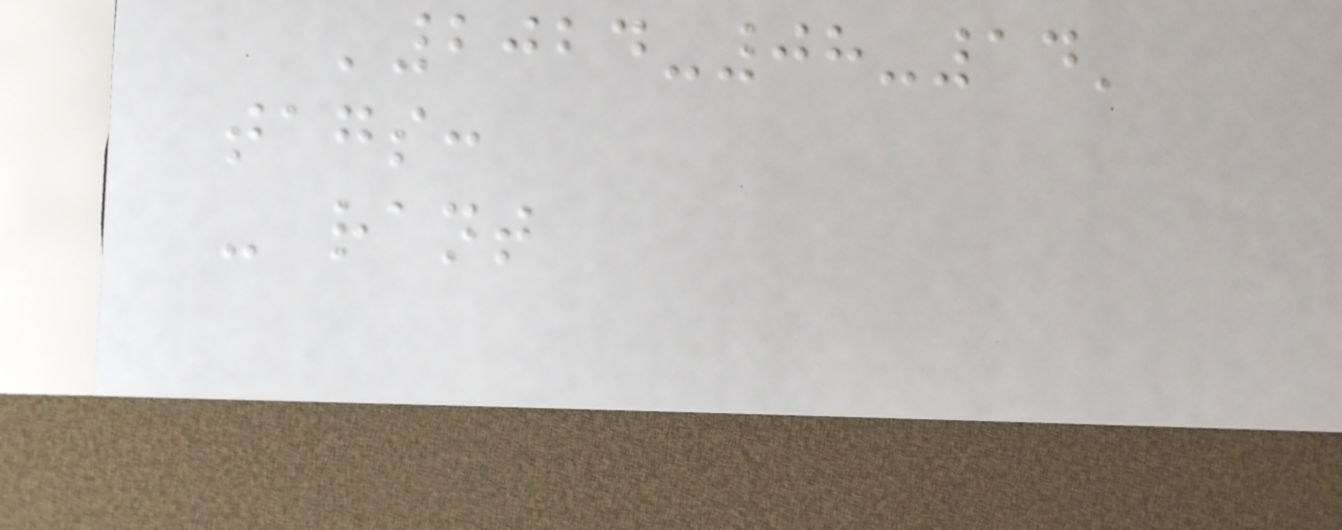'2024-08-14'
tags:
- rant
